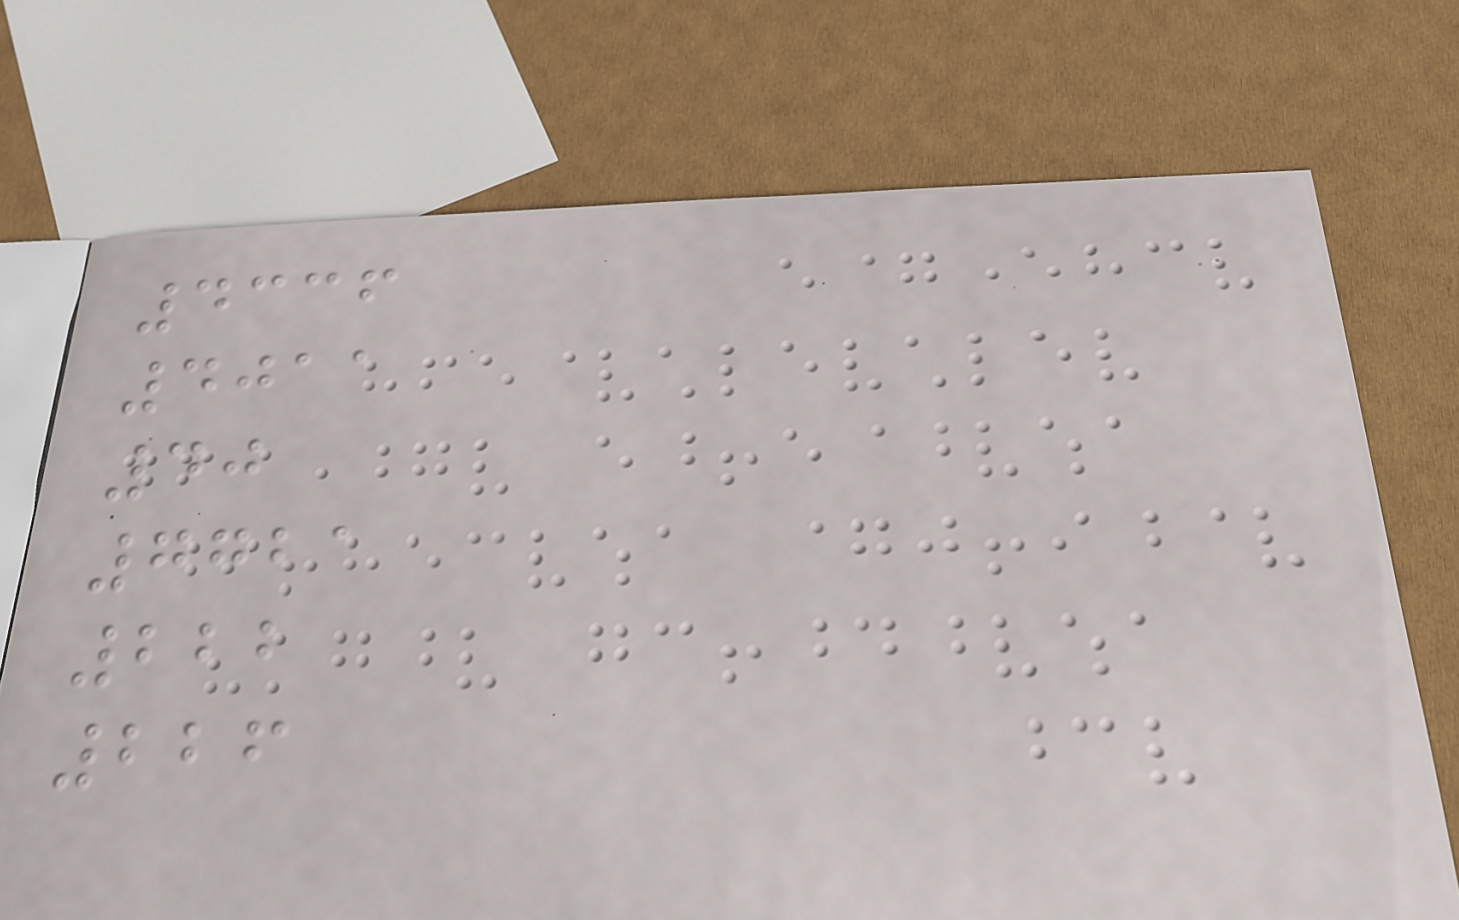4336
4011
40
7721
222
226
